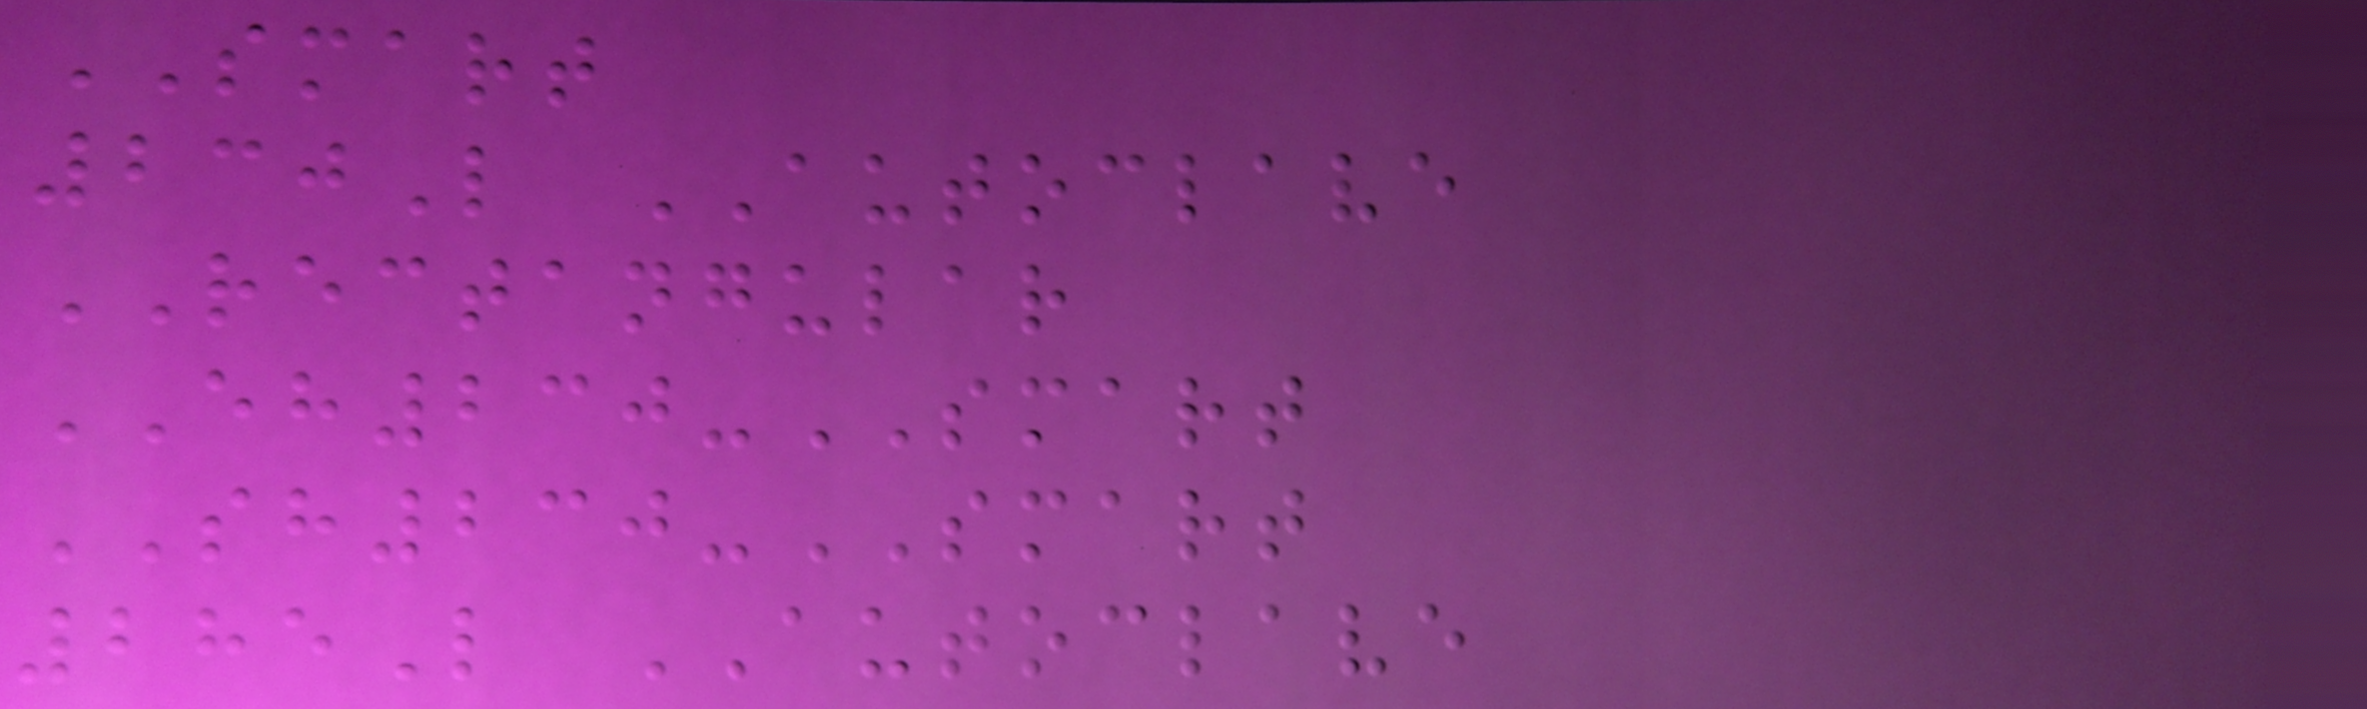SMART
230L AUTOCLAVE
RECTANGULAR
EH230-SMART
SH230-SMART
285L AUTOCLAVE
